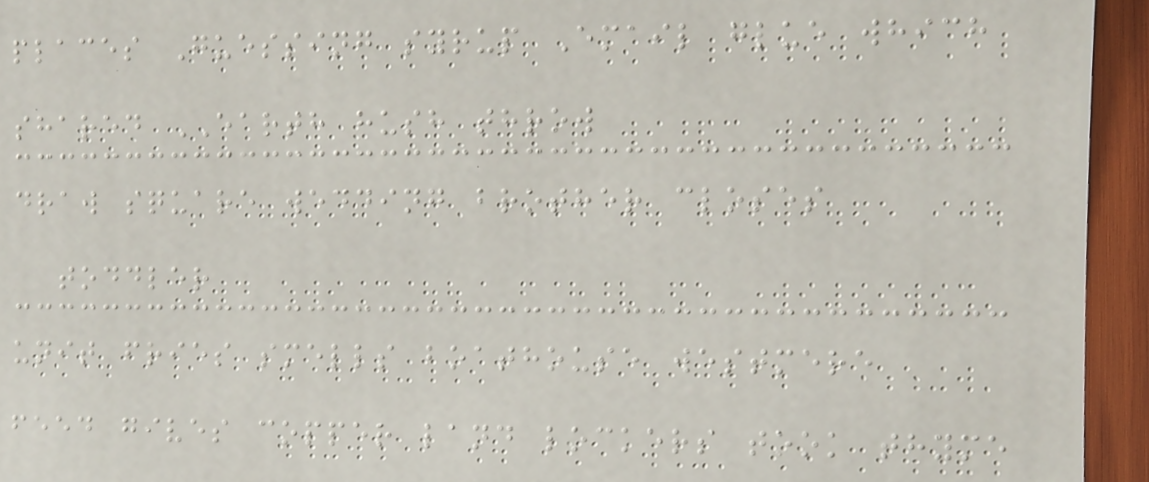places Guessing syrup Email glue which
shared EARTH hush throw
draw square wedding brother closes
toddler
unit fries smells boathouse westmere
feed gives copper land lockers took thyme
